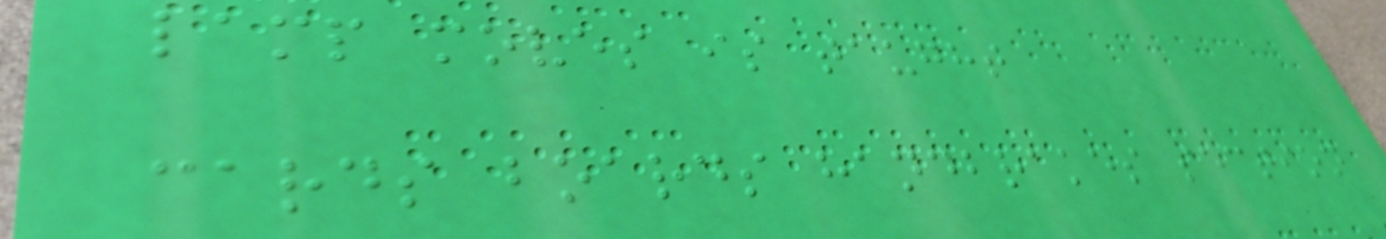lamp moves is taught
cards boards handbrakes section
